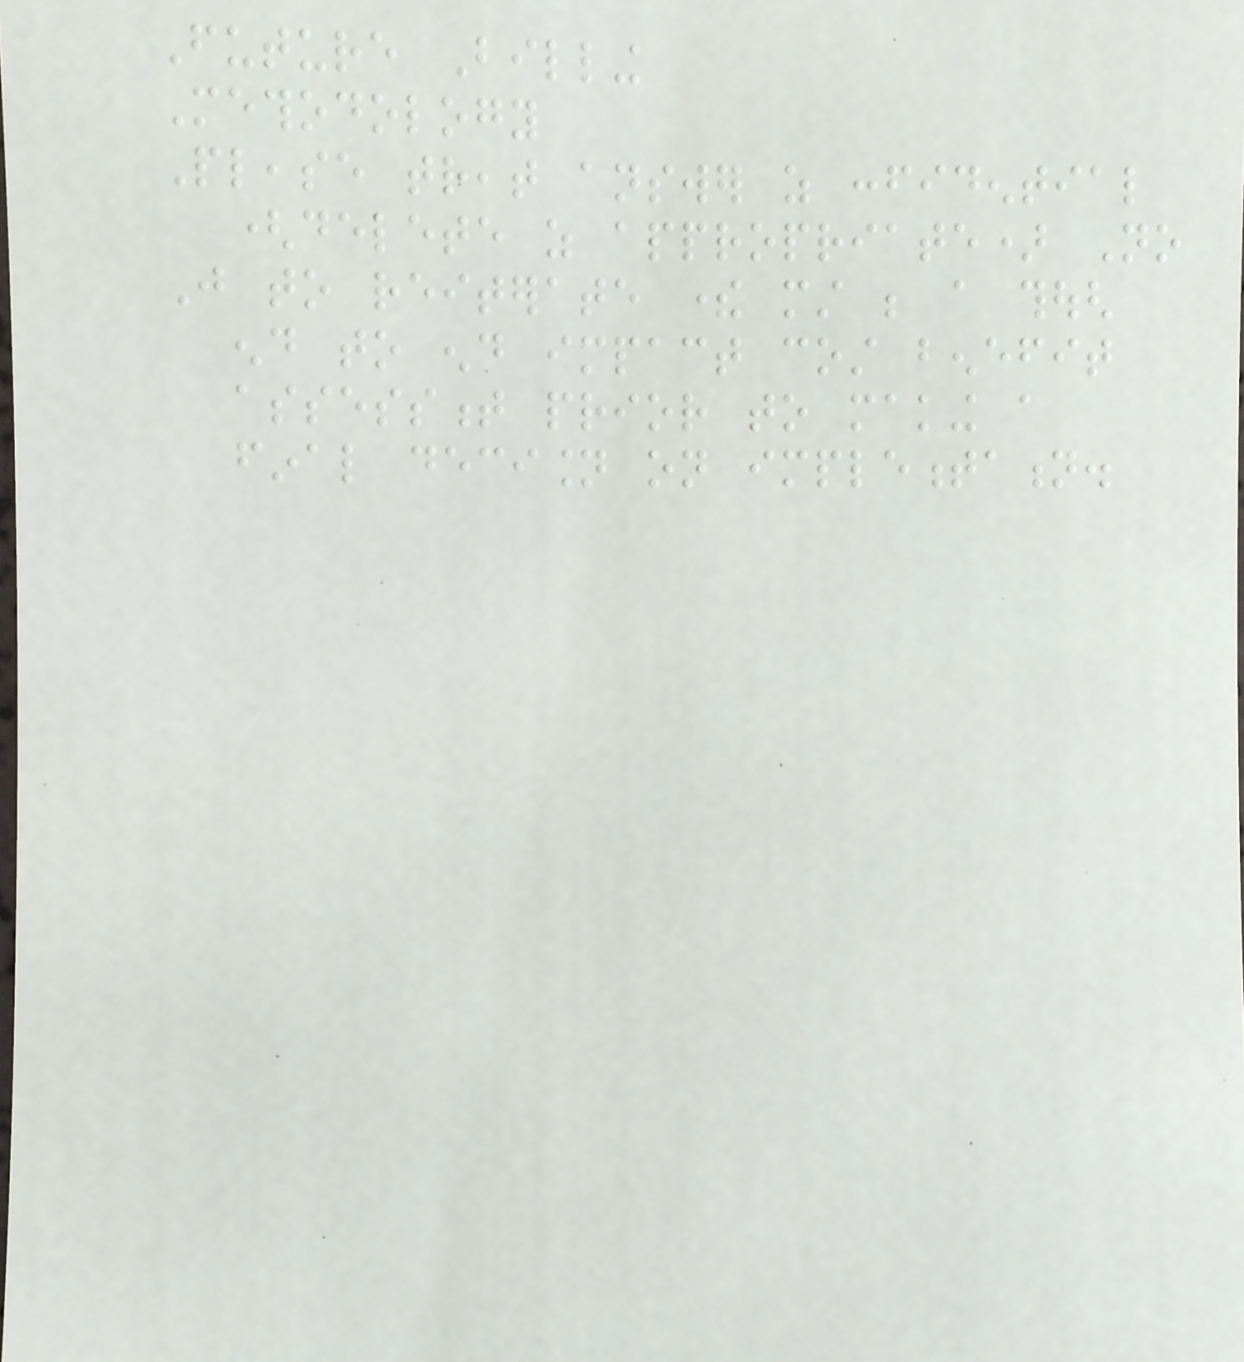Future Billing
Methodology
Please treat answer as confidential
(delete as appropriate) No
Just to reiterate there must be a though
end to end impact cost benefit
assessment prior to making a
final decision on implementation.
